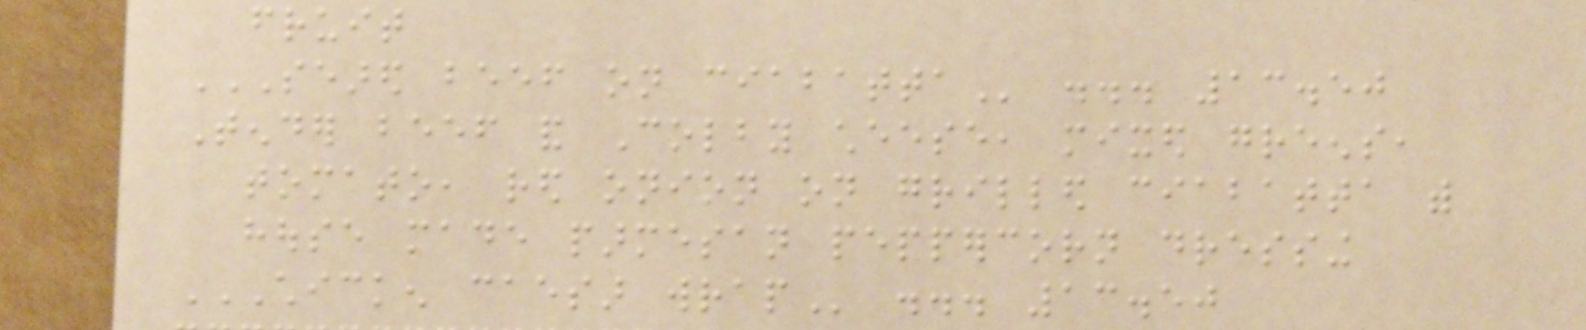fruit
SEARED BEEF ON CIABATTA ... 13.50
Tender beef and Colby cheese, mixed greens,
tomato, red onion on grilled ciabatta with
house made parmesan peppercorn dressing
CHICKEN CAESAR WRAP ... 13.50
